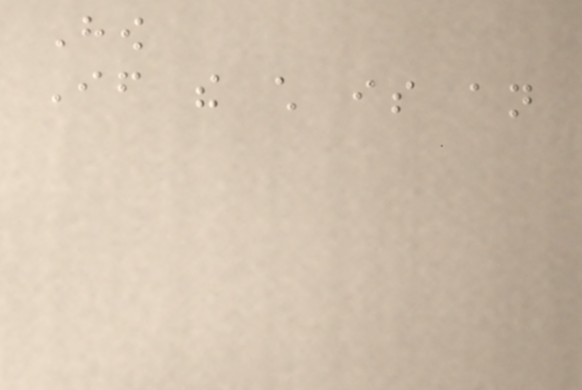How
If the child is an
